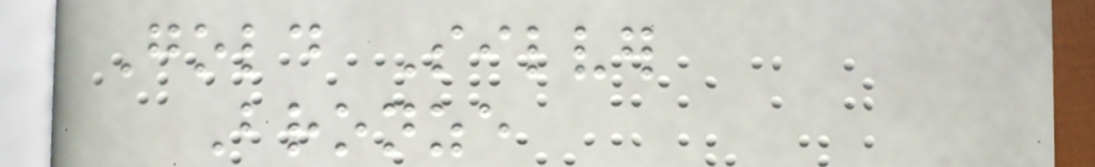Gold Silver
Bronze
